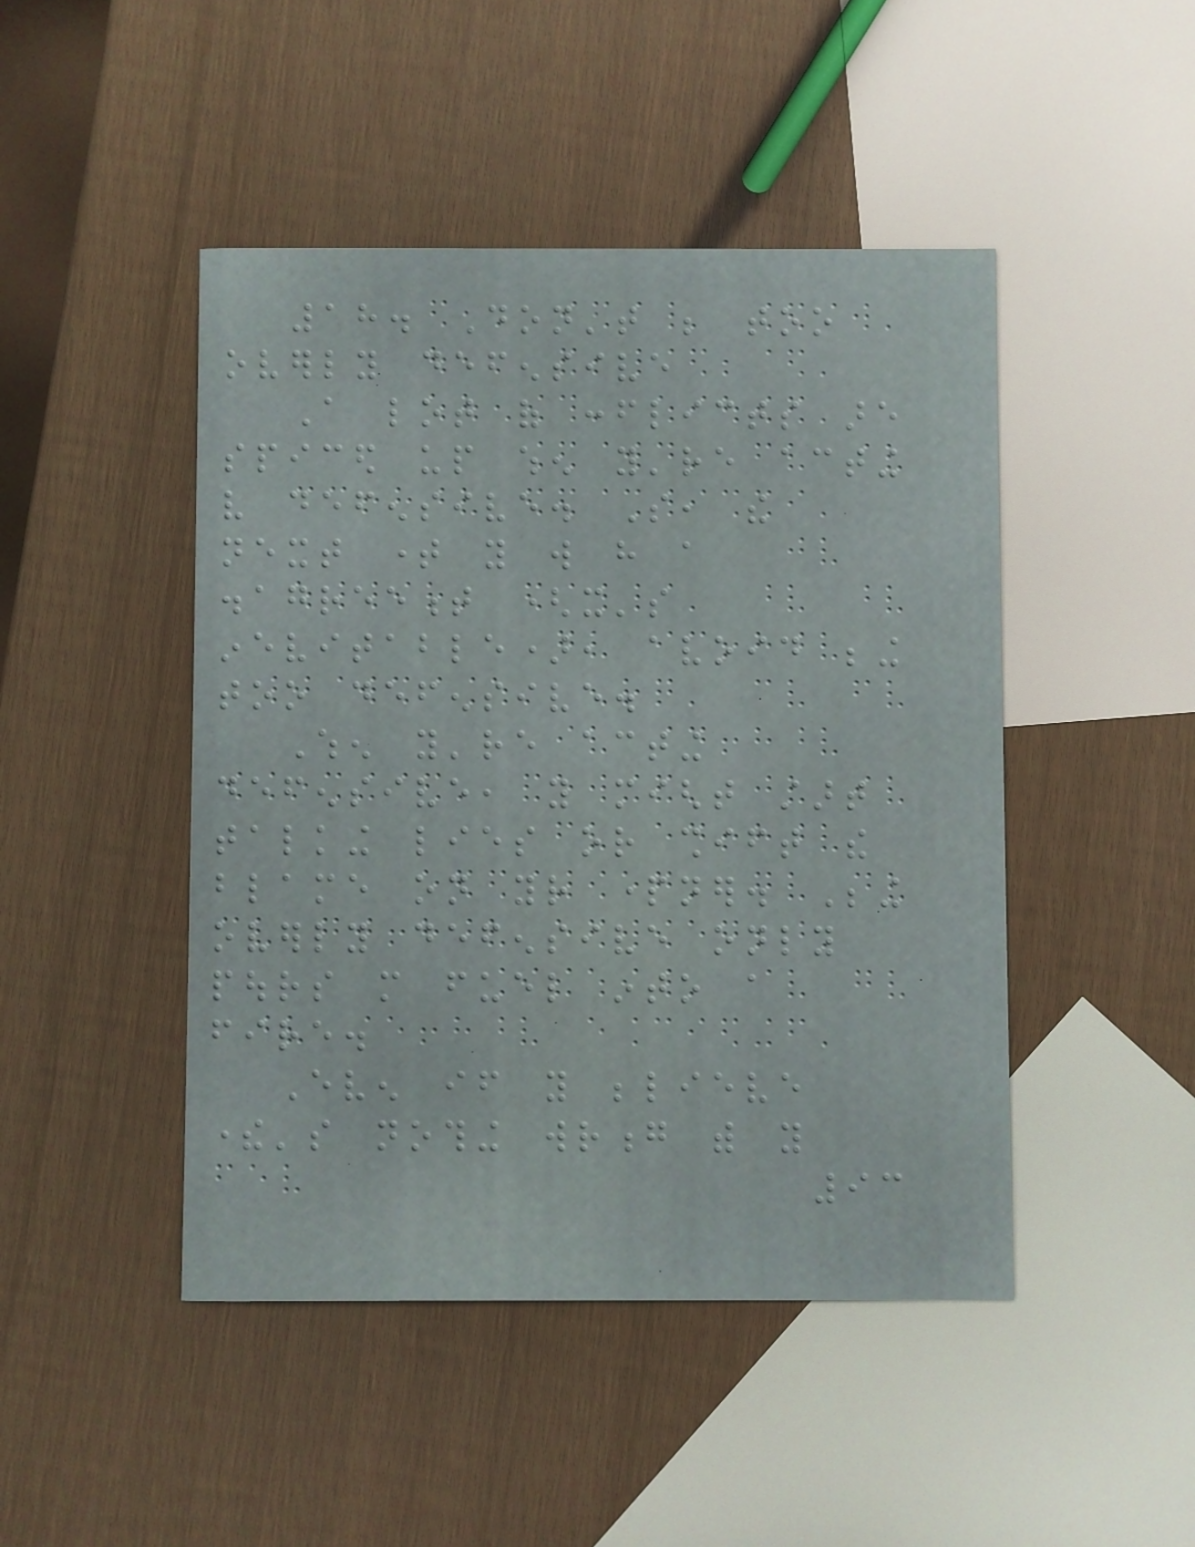18. Don't be too
overly defensive
A lot of conflicts are
spiced up when you're acting
very defensive. So, the
next time you will have a
disagreement (it's
inevitable), avoid being
too defensive.
When you're acting
defensive, you might start
talking lies or shift the
blame on your partner. Being
overly defensive only
pours more fuel into a
fire.
Even if you believe
there's nothing wrong with you
93
